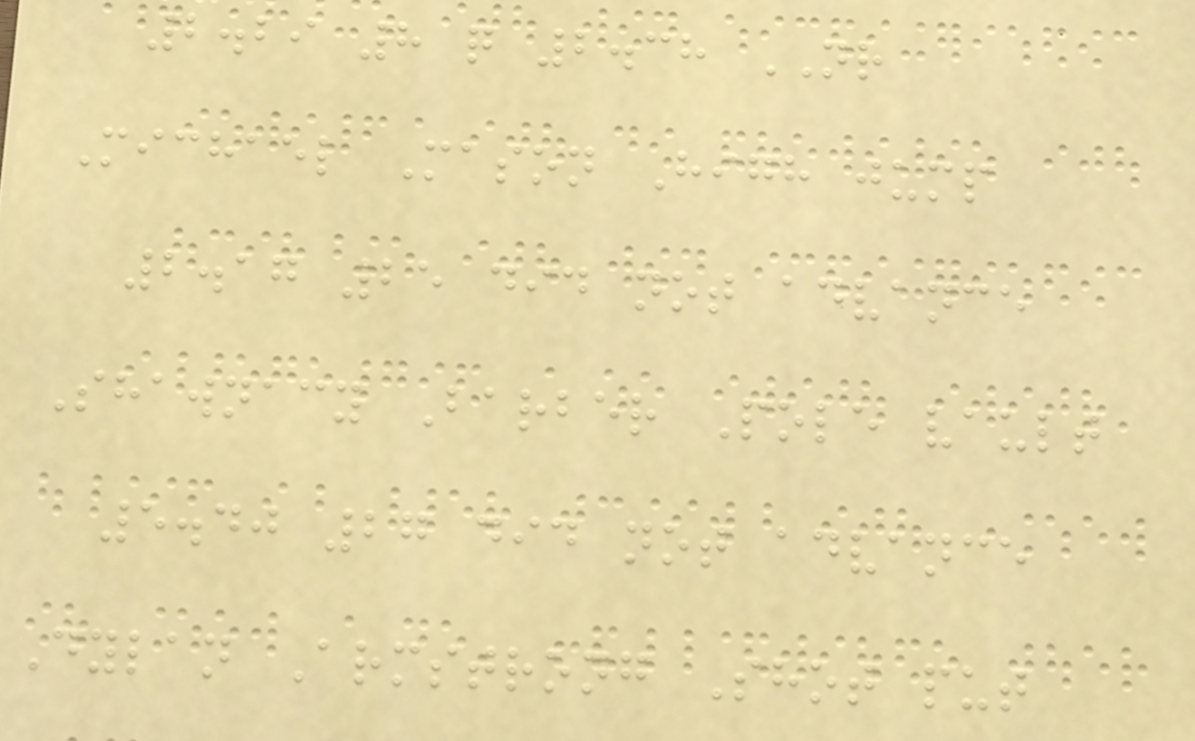2.29 8 q 2.38 NR
Michael Mason High jump
2.17 25 did not advance
Shawnacy Barber Pole vault
5.40 27 did not advance
Dylan Armstrong Shot put
